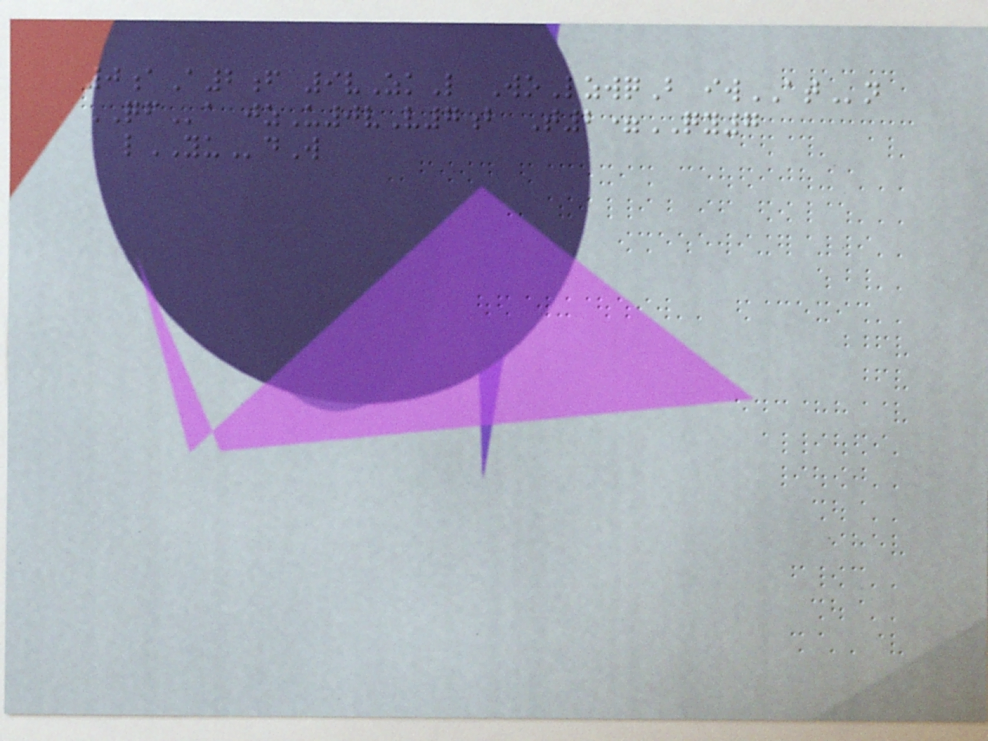0aA2f 9vZkL WoLzwqB iwATn
QFa jzU0vV7b T2=QY7
lYUdW
